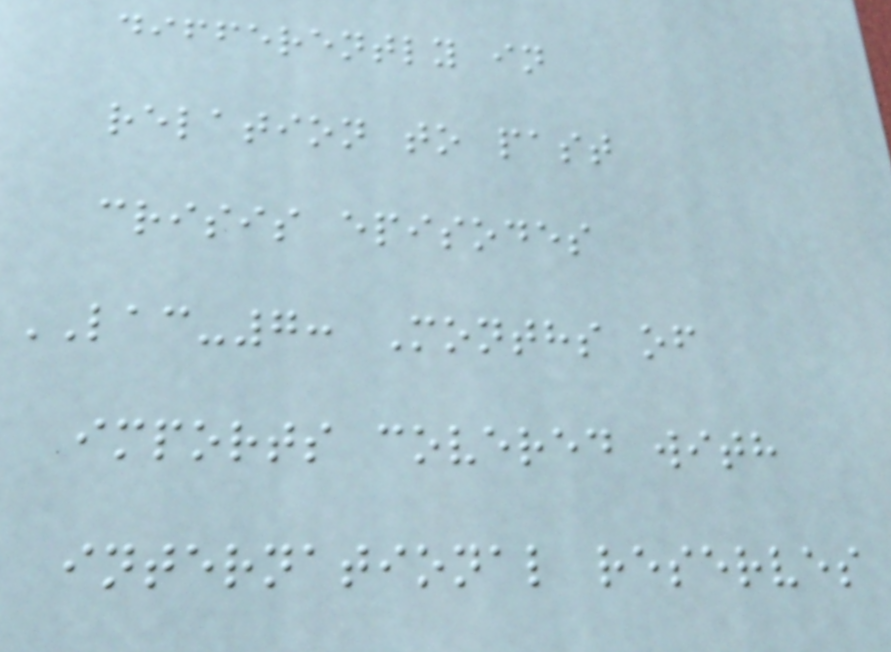differently in
relation to past
crisis episodes
LAC-7: Months of
imports covered with
international reserves
